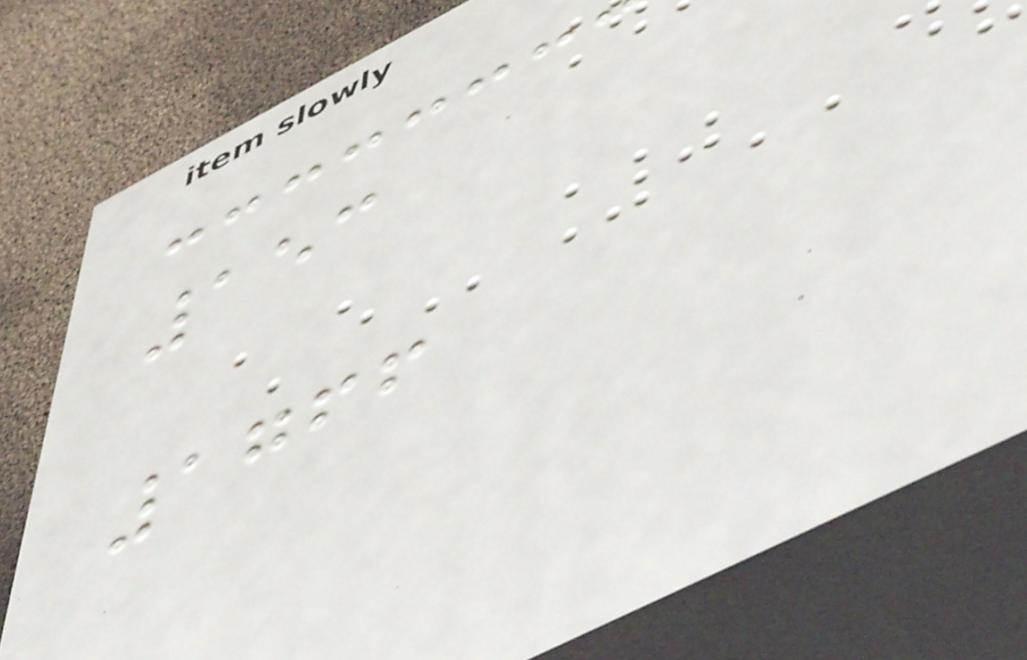153
1766
